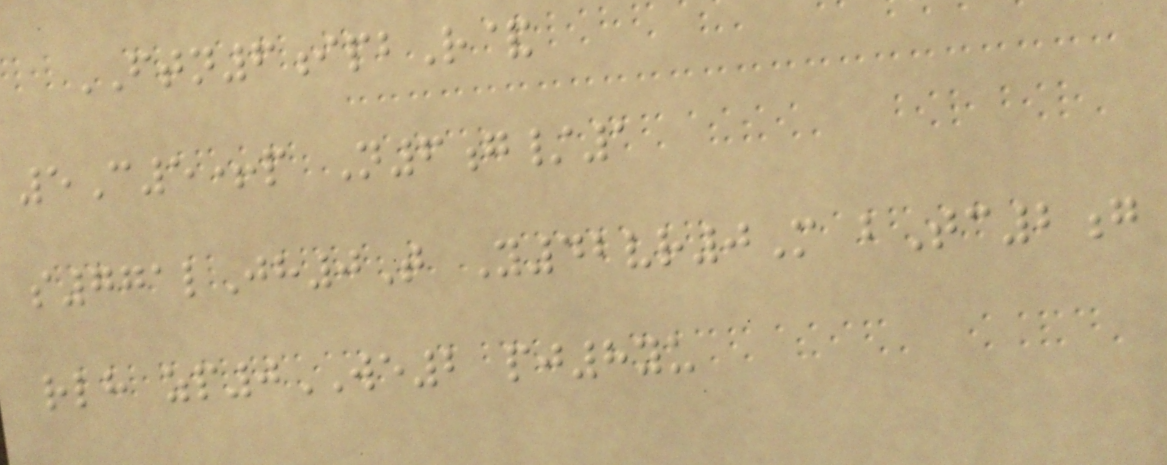FTN6ipbR&
5C5+p N6g/1
s771lJh0T Y42vr0M bTc2g
rlh zp0WE2 pj8yu
